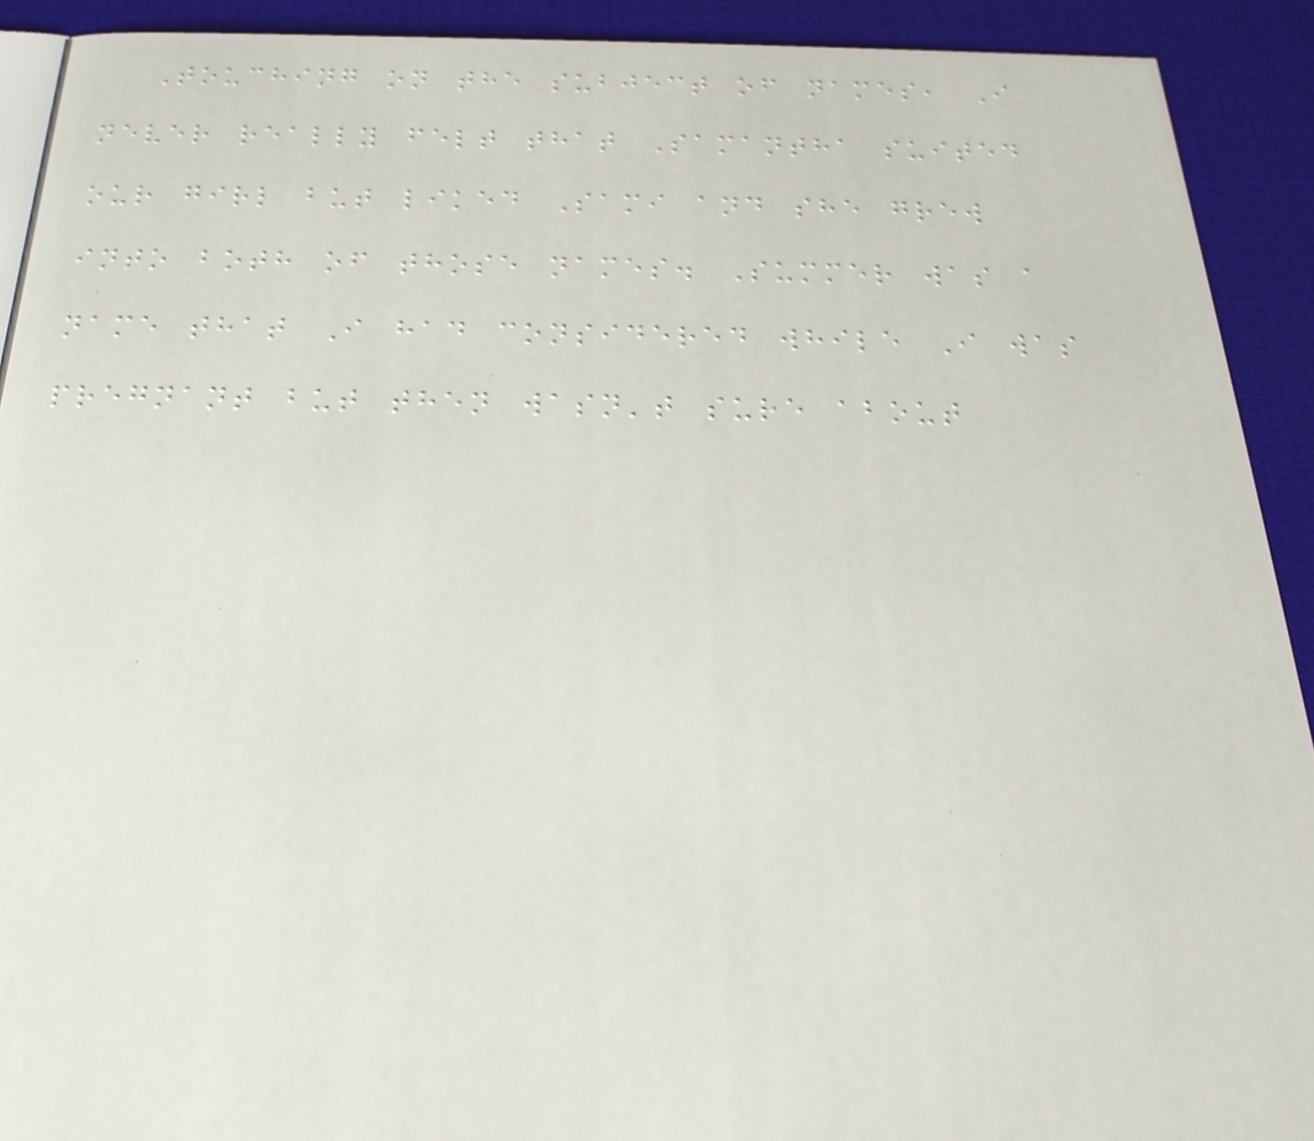Touching on the subject of names, I
never really felt that Samantha suited
our girl but liked Sami and she grew
into both of those names. Summer was a
name that I had considered while I was
pregnant but then wasn't sure about
